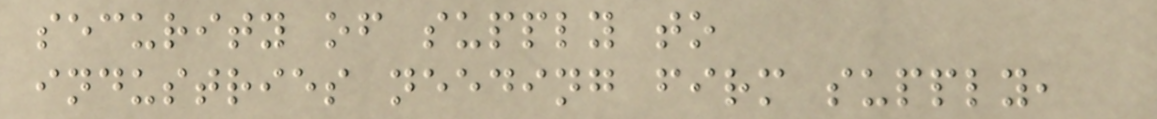security of supply to
industries needing firm supply,
